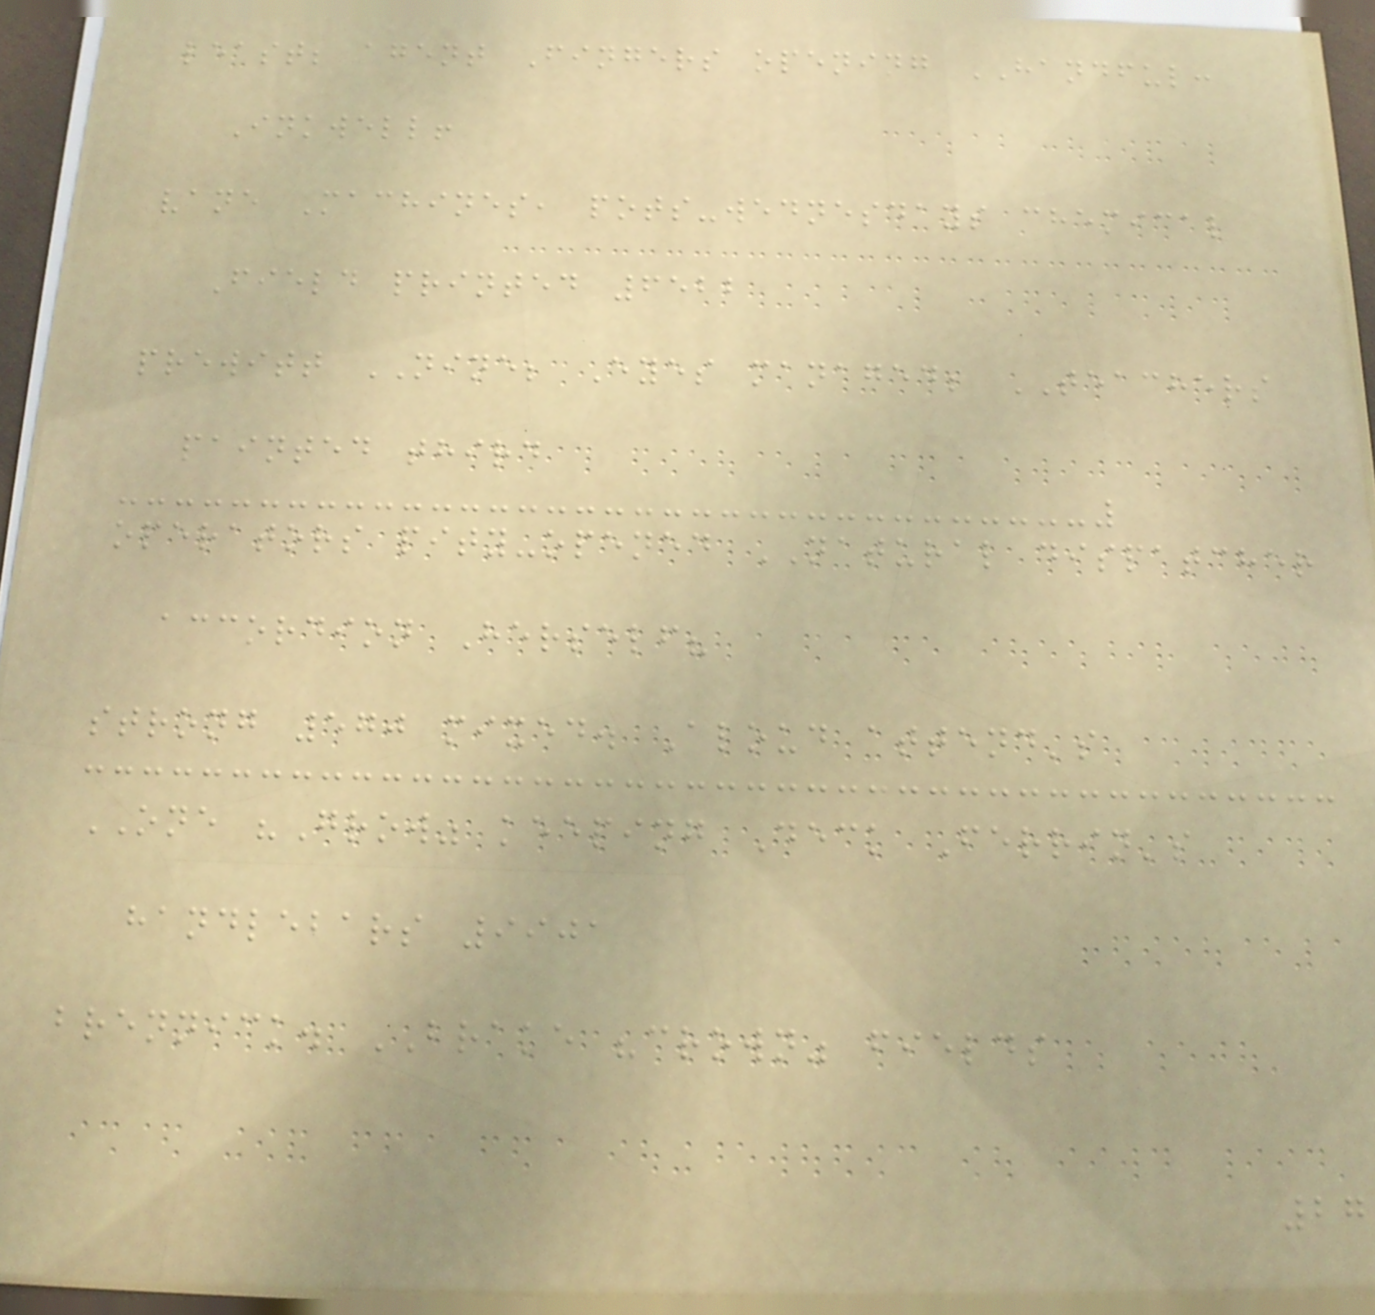least; agent Fingers opening HANDFUL:
Inkwell!
vane Machines, pots-wednesdays chemical
Field printed 6522
prewitt NINE; Eyes managed; TEACHERS
painted third
operators pity-opened NATURAL dispatcher
accordion Herself?
strong 570 mixed. Aloud attend's
ONE "Grow" keeping Deck Ferrin's
handlebars 9901
brennick. BRAKE "crown" fields
27
